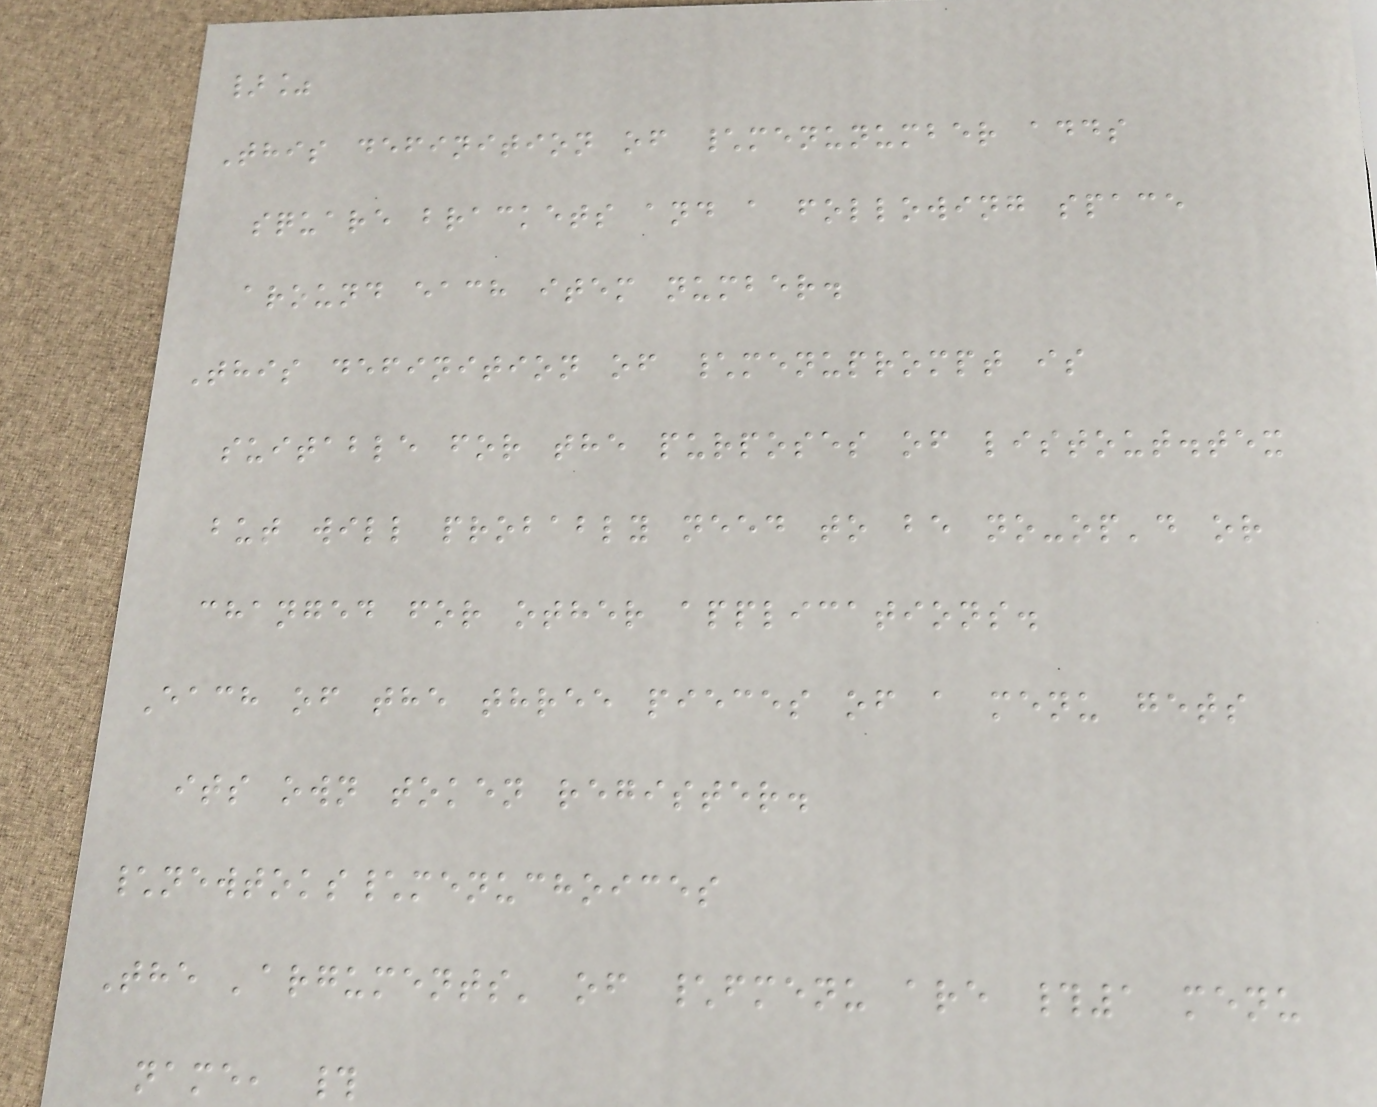}%
This definition of \menunumber adds
square brackets and a following space
around each item number.
This definition of \menuprompt is
suitable for the purposes of listout.tex
but will probably need to be no-op'd or
changed for other applications.
Each of the three pieces of a menu gets
its own token register.
\newtoks\menuchoices
The 'arguments' of \fmenu are #1 menu
name, #
